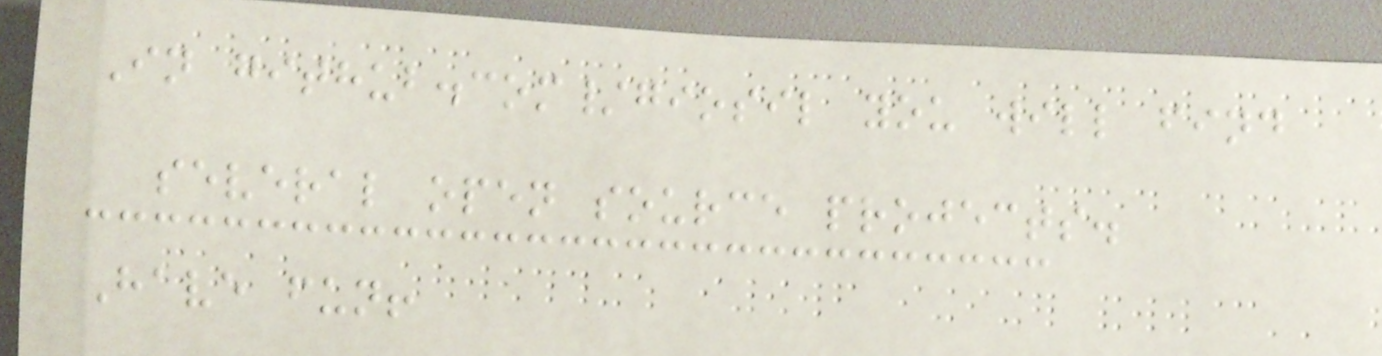In github.com/giosil you will find
several open source projects.
Have fun!
